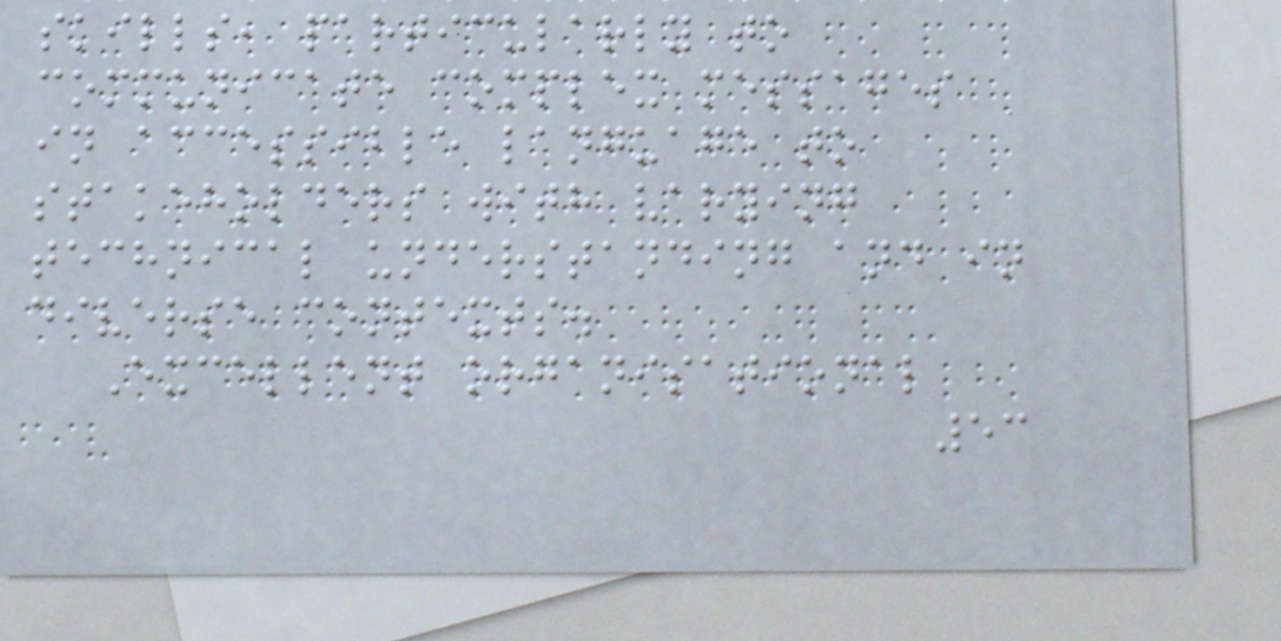skills, particularly to
communicate complex messages
in accessible language to
stakeholders with varying
technical understanding and in
diverse contexts.
Excellent organisational
53
